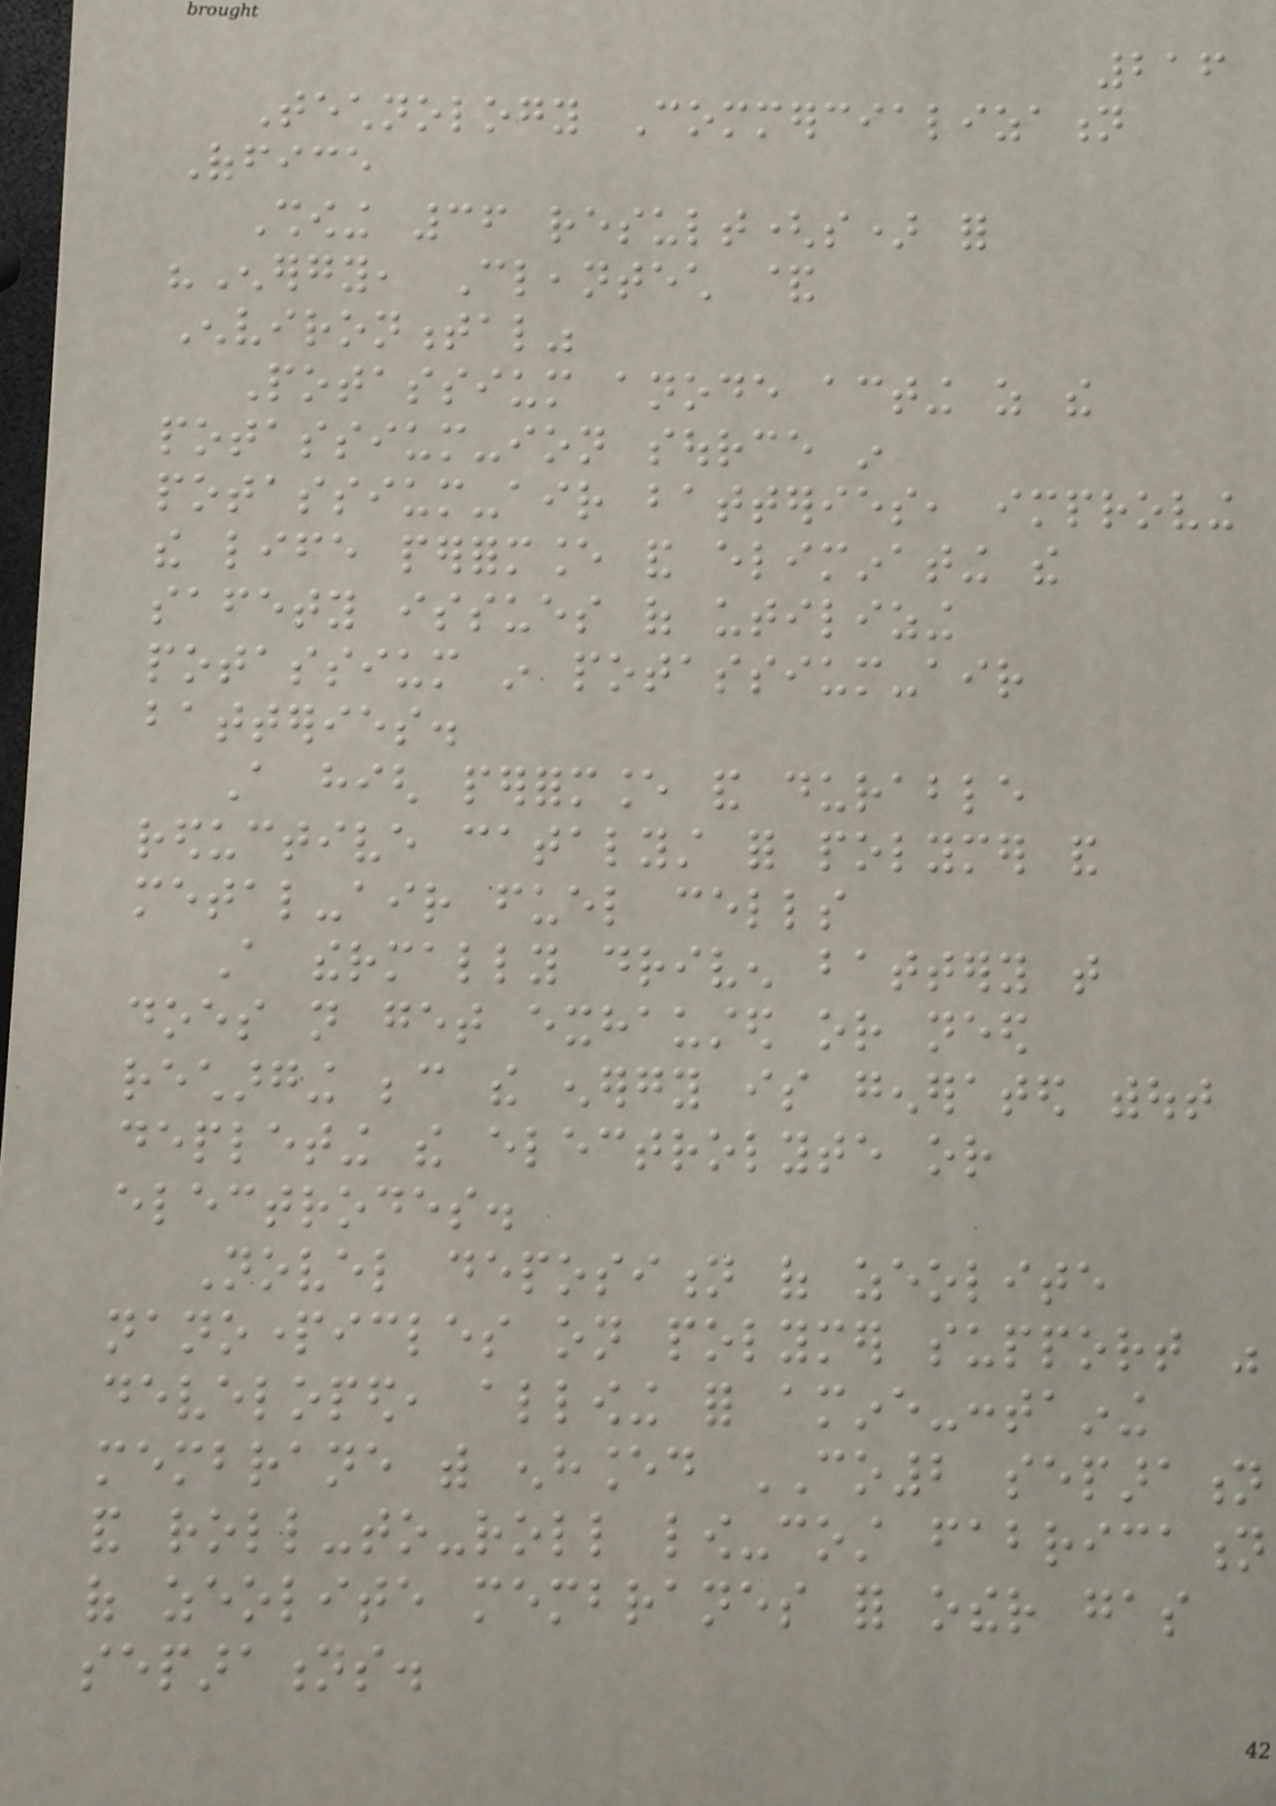216
Technology Commercialization
Office
Showing 36 result(s) for
"Energy, Cleantech &
Environmental"
Potassium anode acting as the
potassium-ion source in
potassium-air batteries, improving
the life performance and eliminating the
safety issues of utilizing
potassium in potassium-air
batteries.
A high performance and durable
reductive catalyst for polymer and
metal-air fuel cells
A thermally driven battery that
does not get exhausted or need
recharging because the energy is generated without
depleting the electrolyte or
electrodes.
Novel deposition of zeolite
nanoparticles on polymer support was
developed, allowing for amine-containing
membrane with enhanced CO2 separation
and roll-to-roll low-cost fabrication
of zeolite membranes for other gas
separations.
